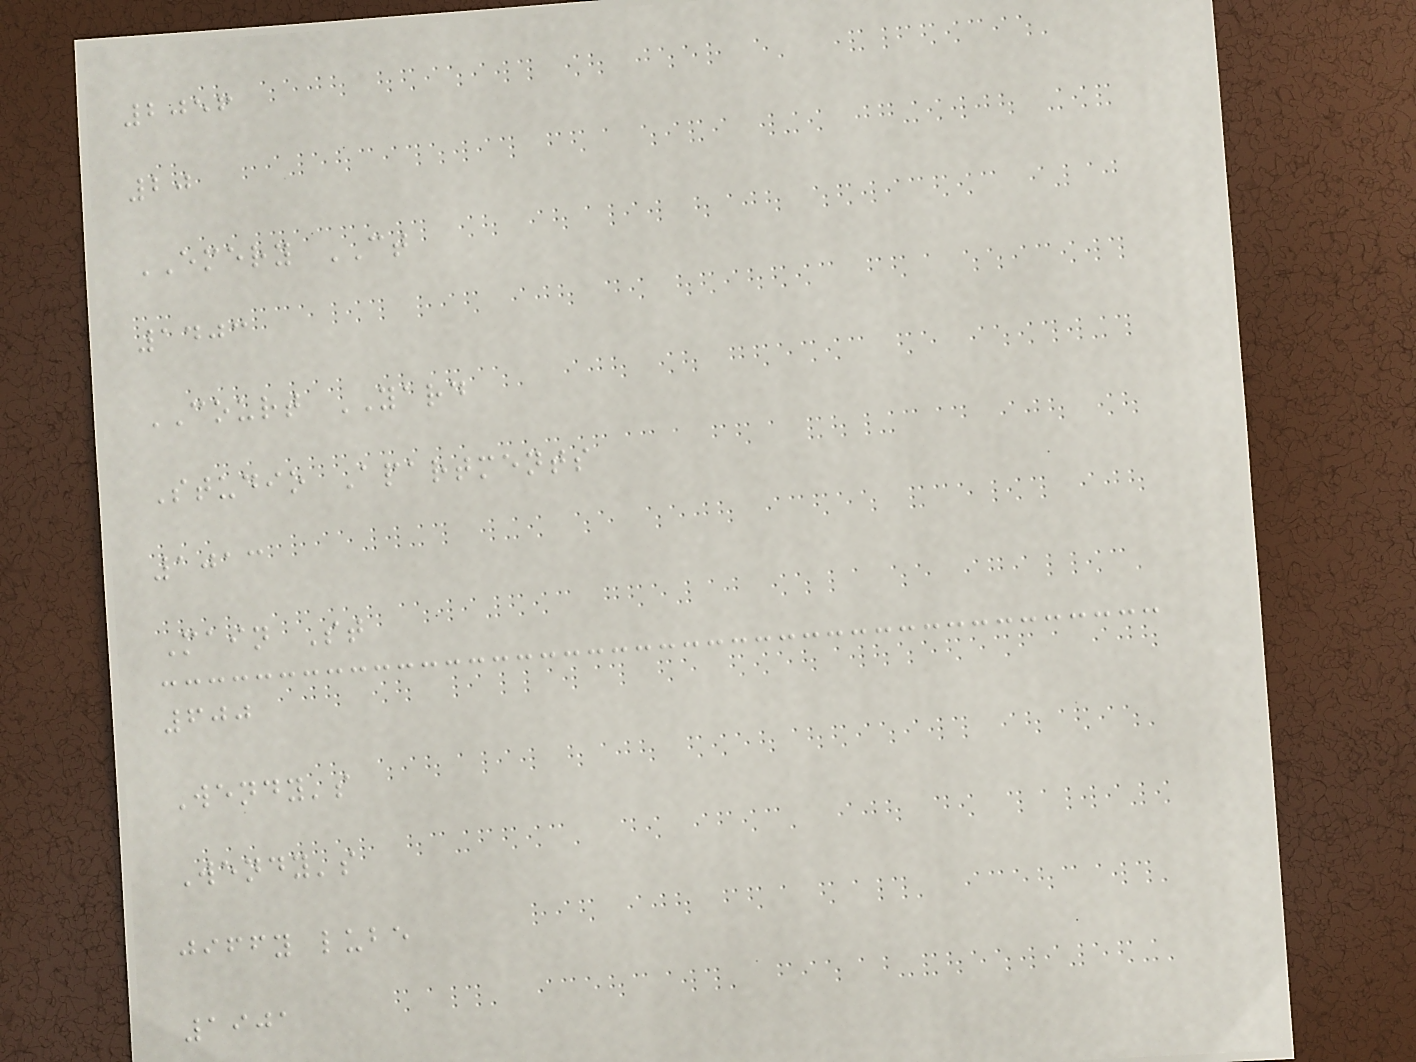2056
20
EMERY CT
1403
COURT YARD
Studio Apartments
1013
Main St
600
Wendy's
Wendy's
jiffy lube
1901
